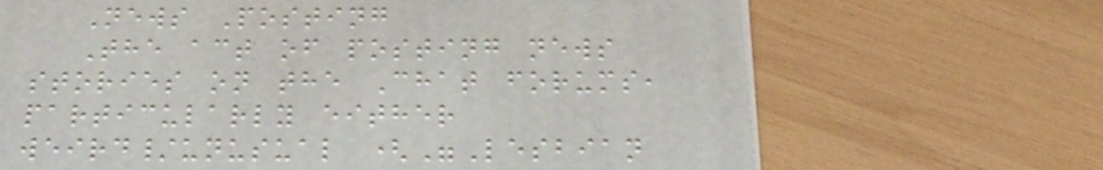News Posting
The act of posting news
stories on the Chat forums,
particularly either
weird/unusual ("Lesbian
